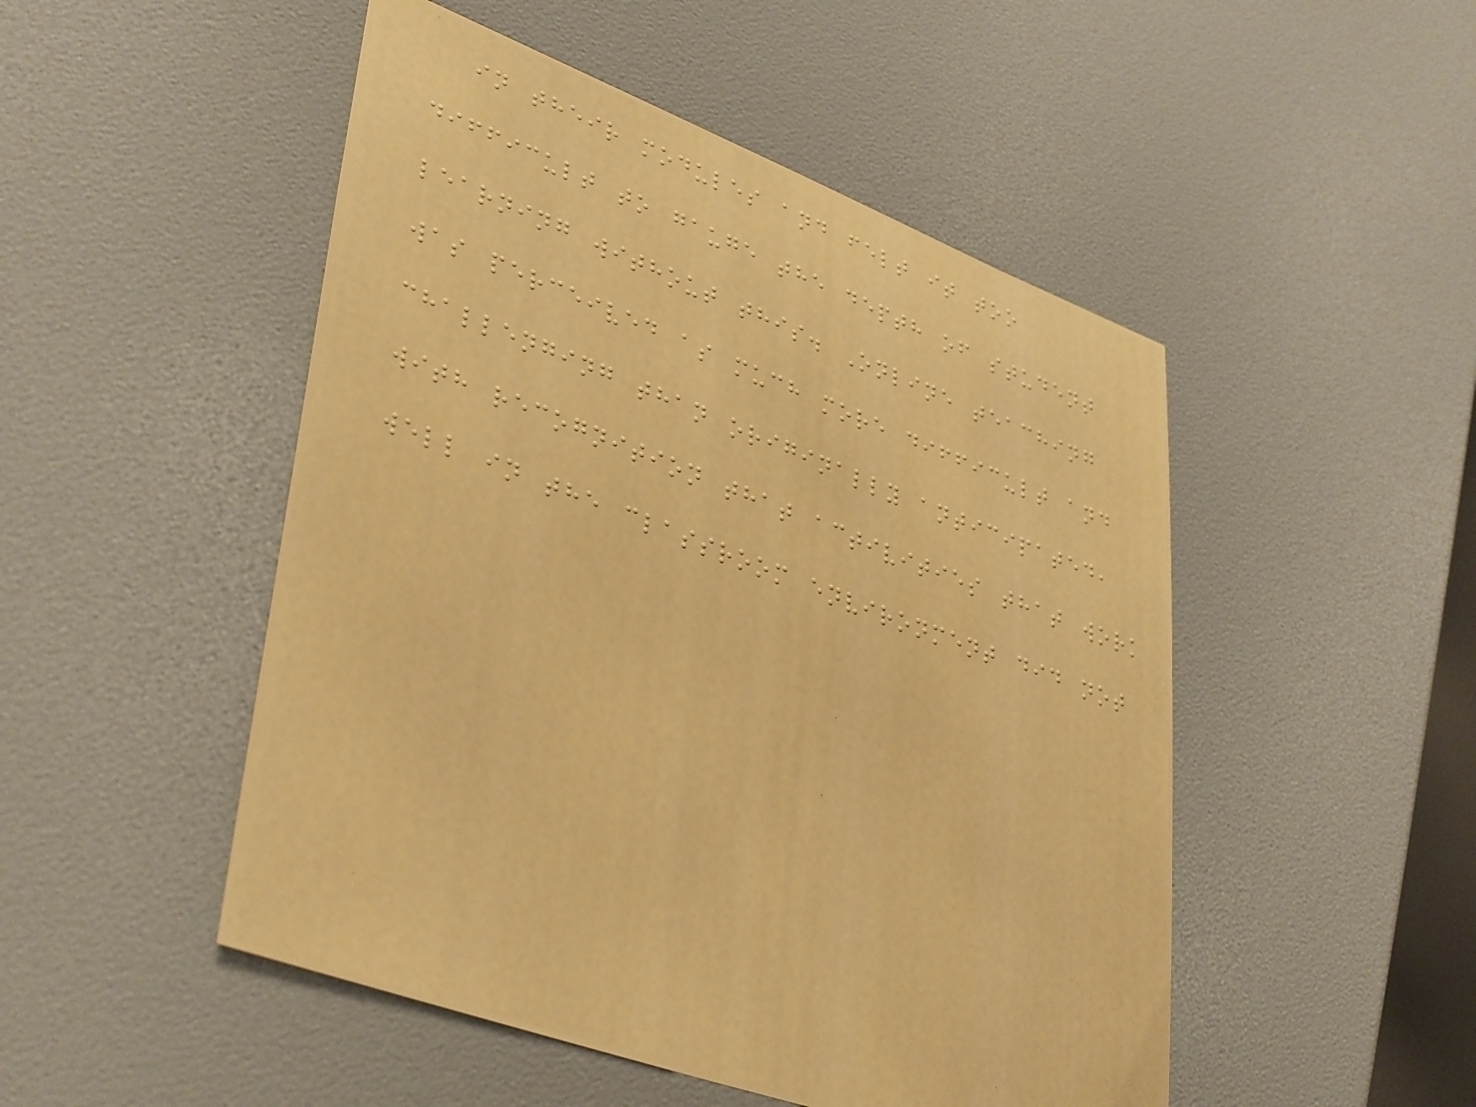in their modules and felt it too
difficult to gauge the depth of student
learning without this. Online teaching
was perceived as much more difficult and
challenging than originally anticipated,
with recognition that activities that work
well in the classroom environment did not
